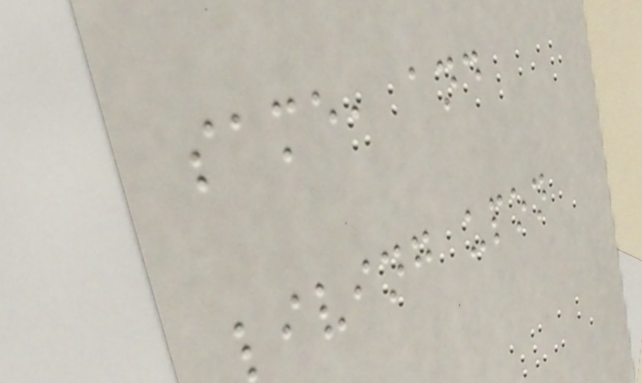same, and
living upon
